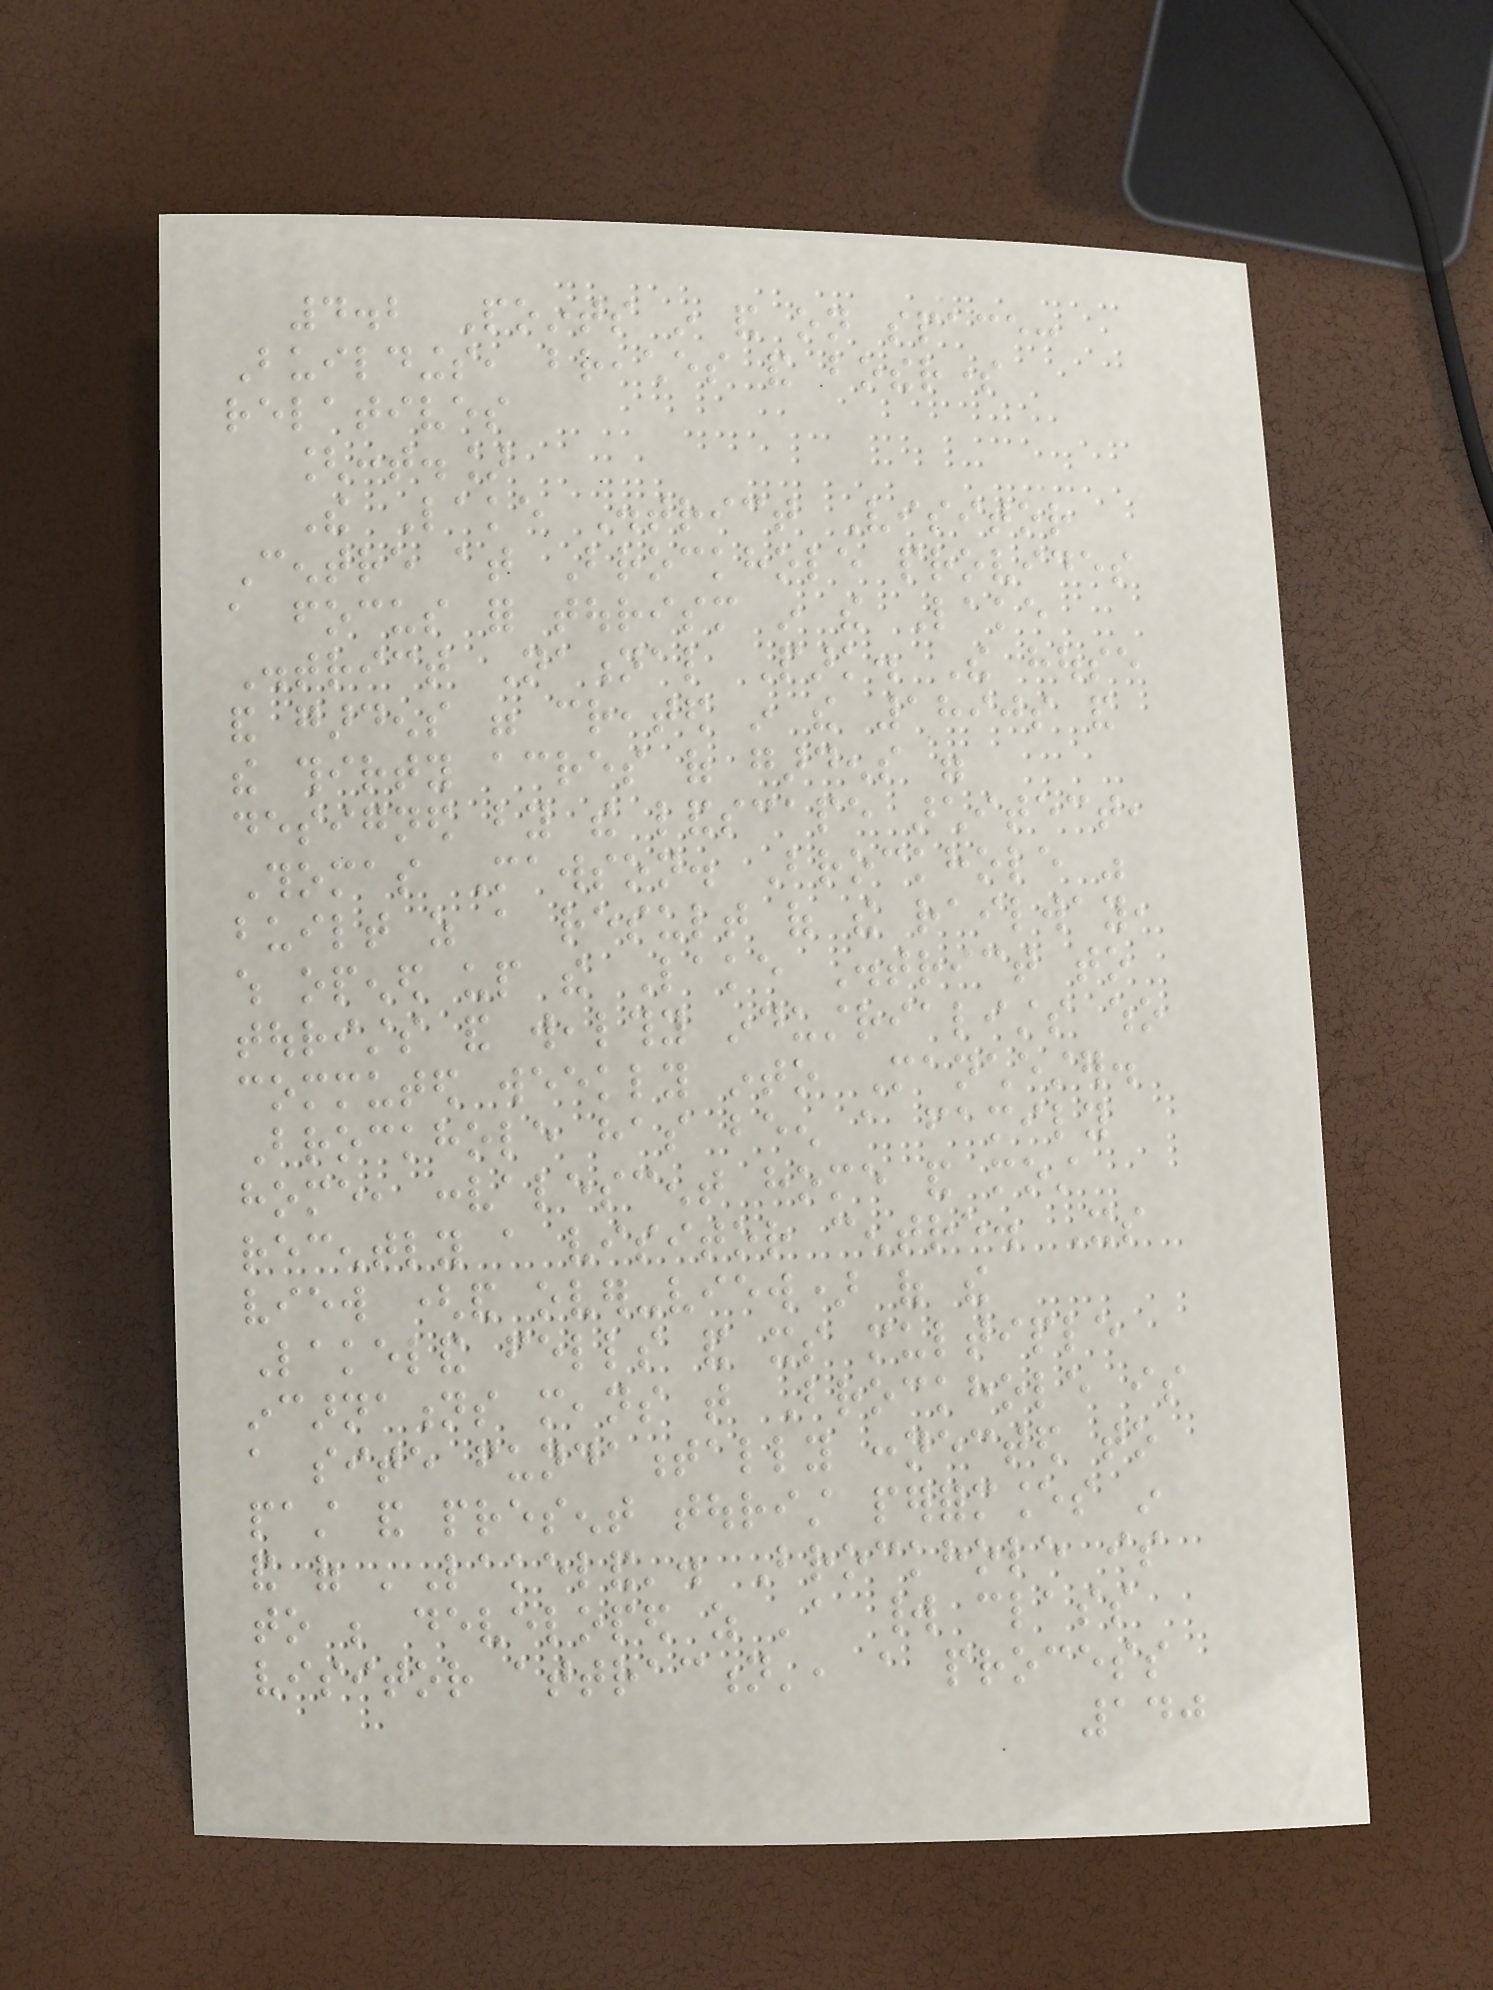4.2 Points in and on space:
Buildings, breaches and bothersome
relatives
[cont.]
The Lake District Visitor
Centre at Brockhole provides
a focus for tourism in the Lake
District National Park. The house
and gardens were created in the 1890s and
the thirty acres of gardens were
designed by the landscape architect,
Thomas Mawson. Brockhole was
built as a result of the railway,
which opened up the Lake District to
tourists and wealthy industrialists who
commuted weekly into Manchester.
Brockhole has been a family
home, convalescent home and most
recently a visitor centre. Its
view (and over-view) of the
Lakeland fells and its multiple
incarnations means that Brockhole is
a site fundamentally connected to
past and present tourist performances in
and of 'Lakeland'. Brockhole is
to be developed as 'a world class
visitor attraction', a process
140
